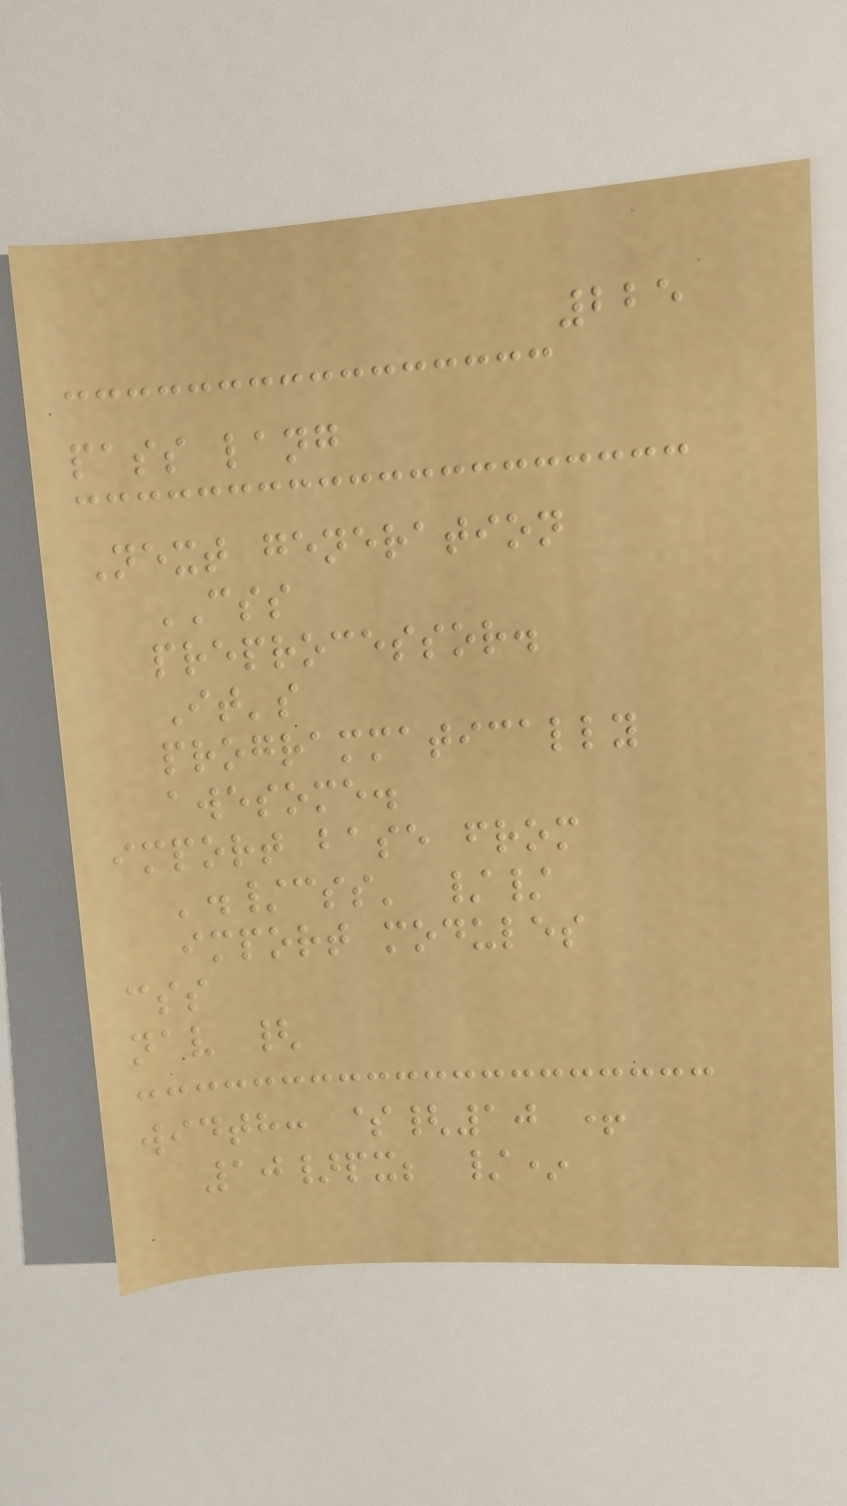225
pass lang
Next generation
CSS
preprocessor.
It's
programmatically
awesome.
import base from
'./css' //
import modules
css
nav {
width: ${10 +
10}px; /*
